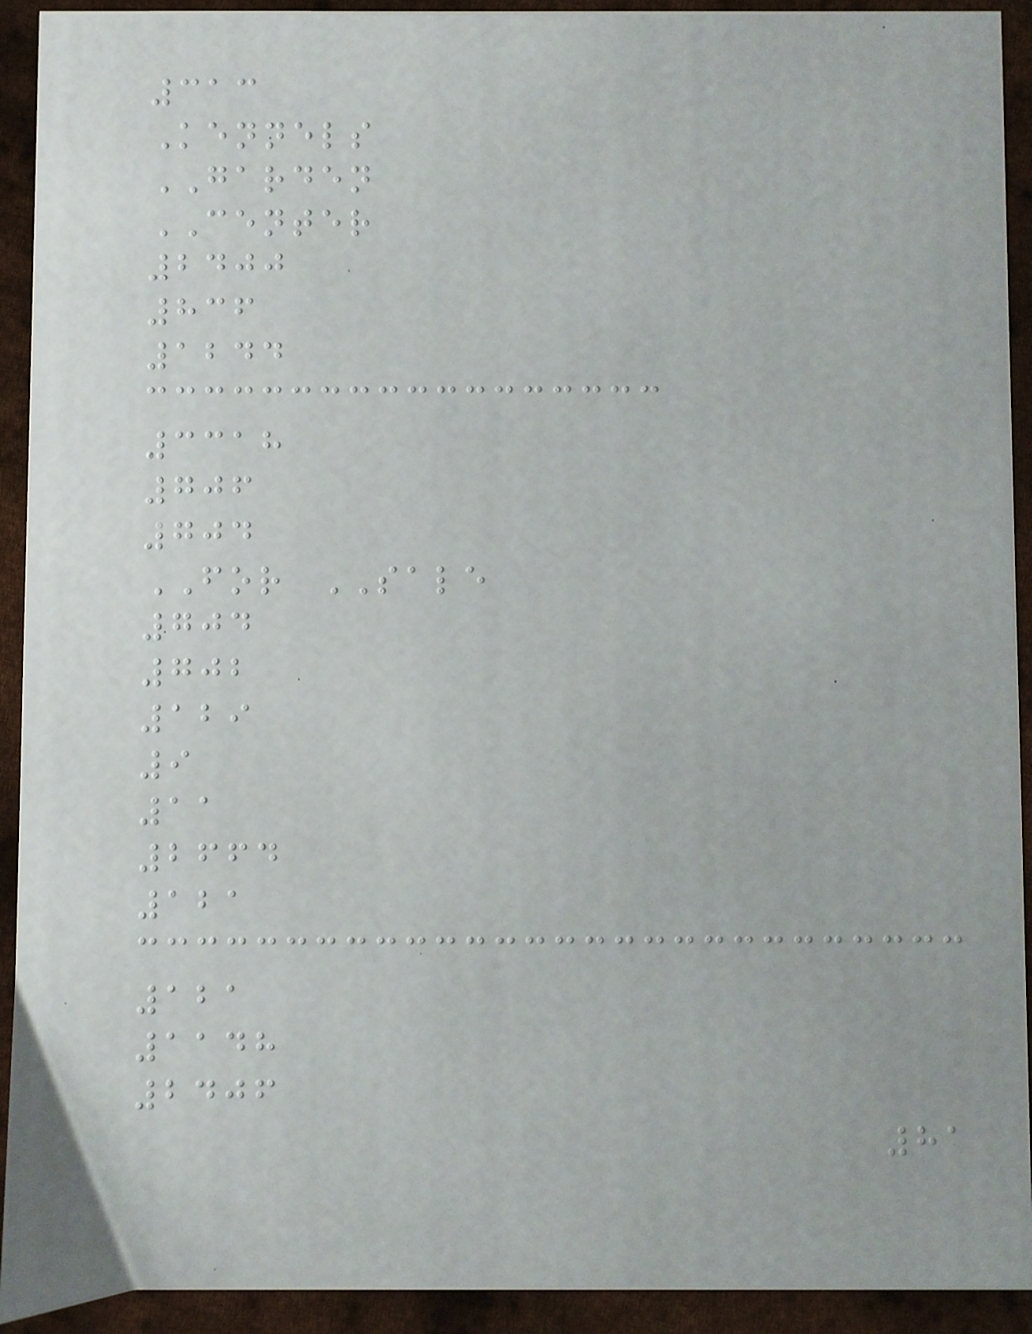313
Kennels
GARDEN
CENTER
2400
836
1244
3318
706
704
FOR SALE
704
702
129
9
11
2664
121
121
1148
2406
81
